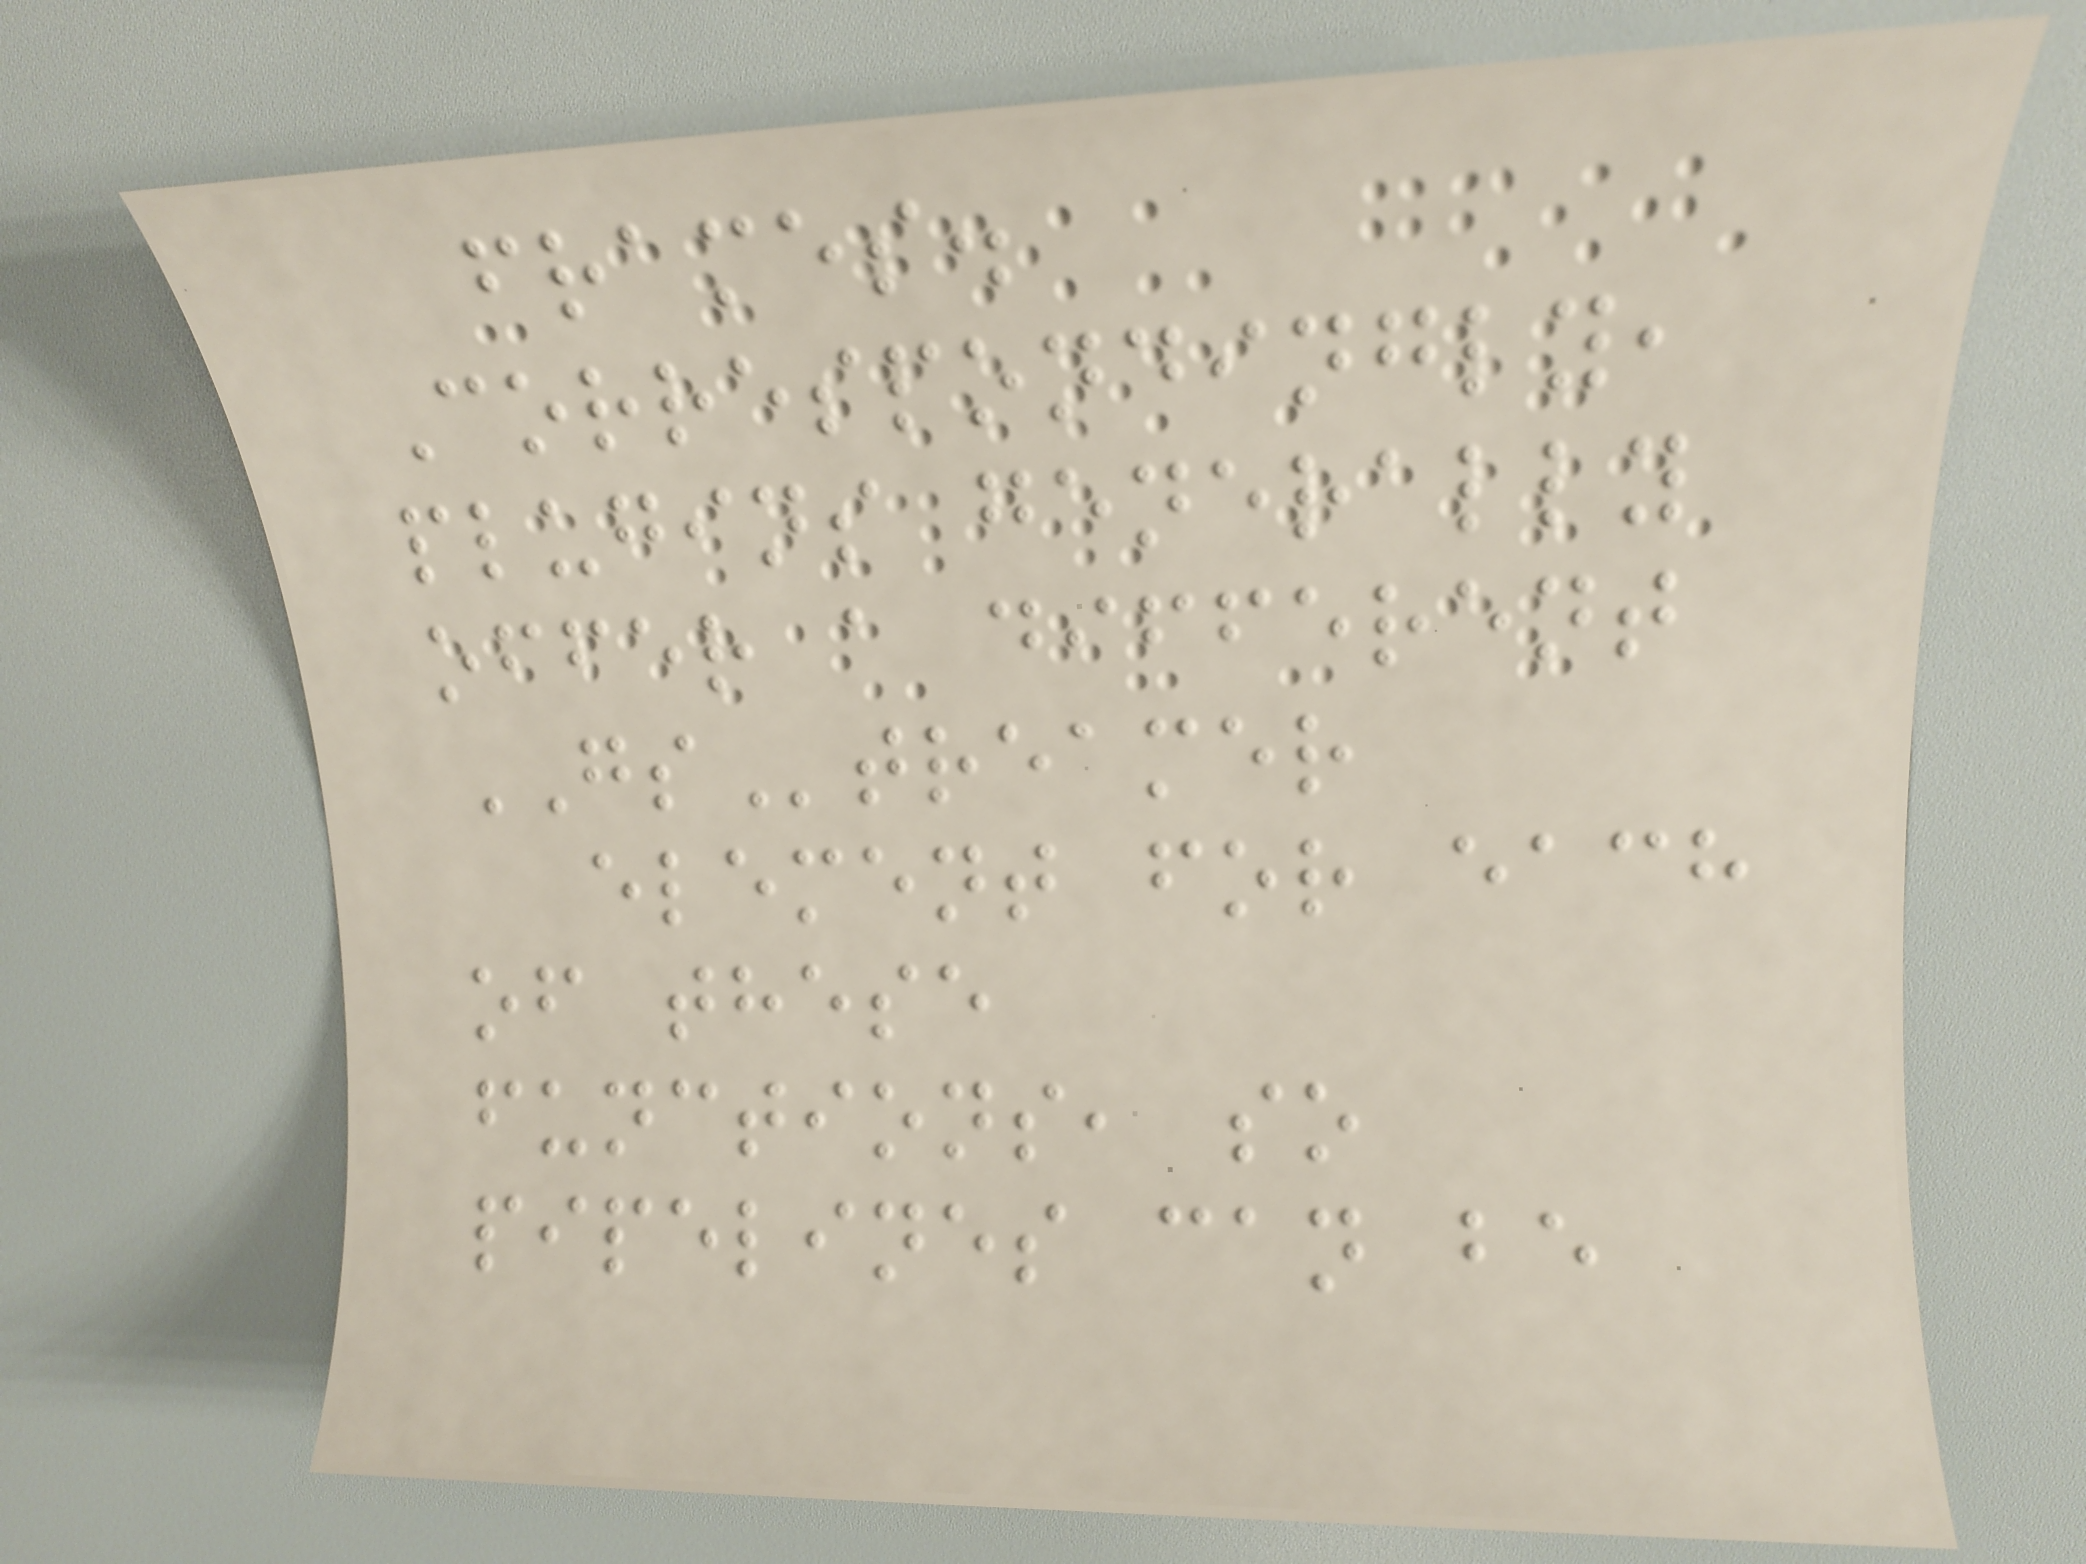frames.
Correspondingly,
plugins generally
offer a different
GStreamer
element for each
of these
functions, so
pipelines can be
